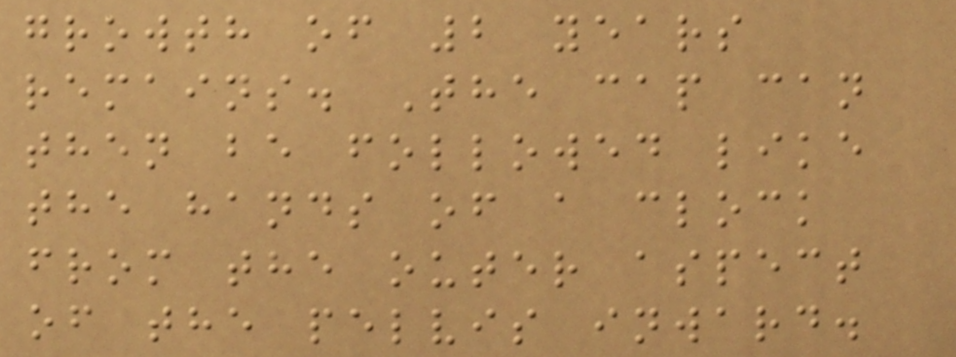growth of 2 years
remains. The cap can
then be followed like
the hands of a clock
from the outer aspect
of the pelvis inward.
